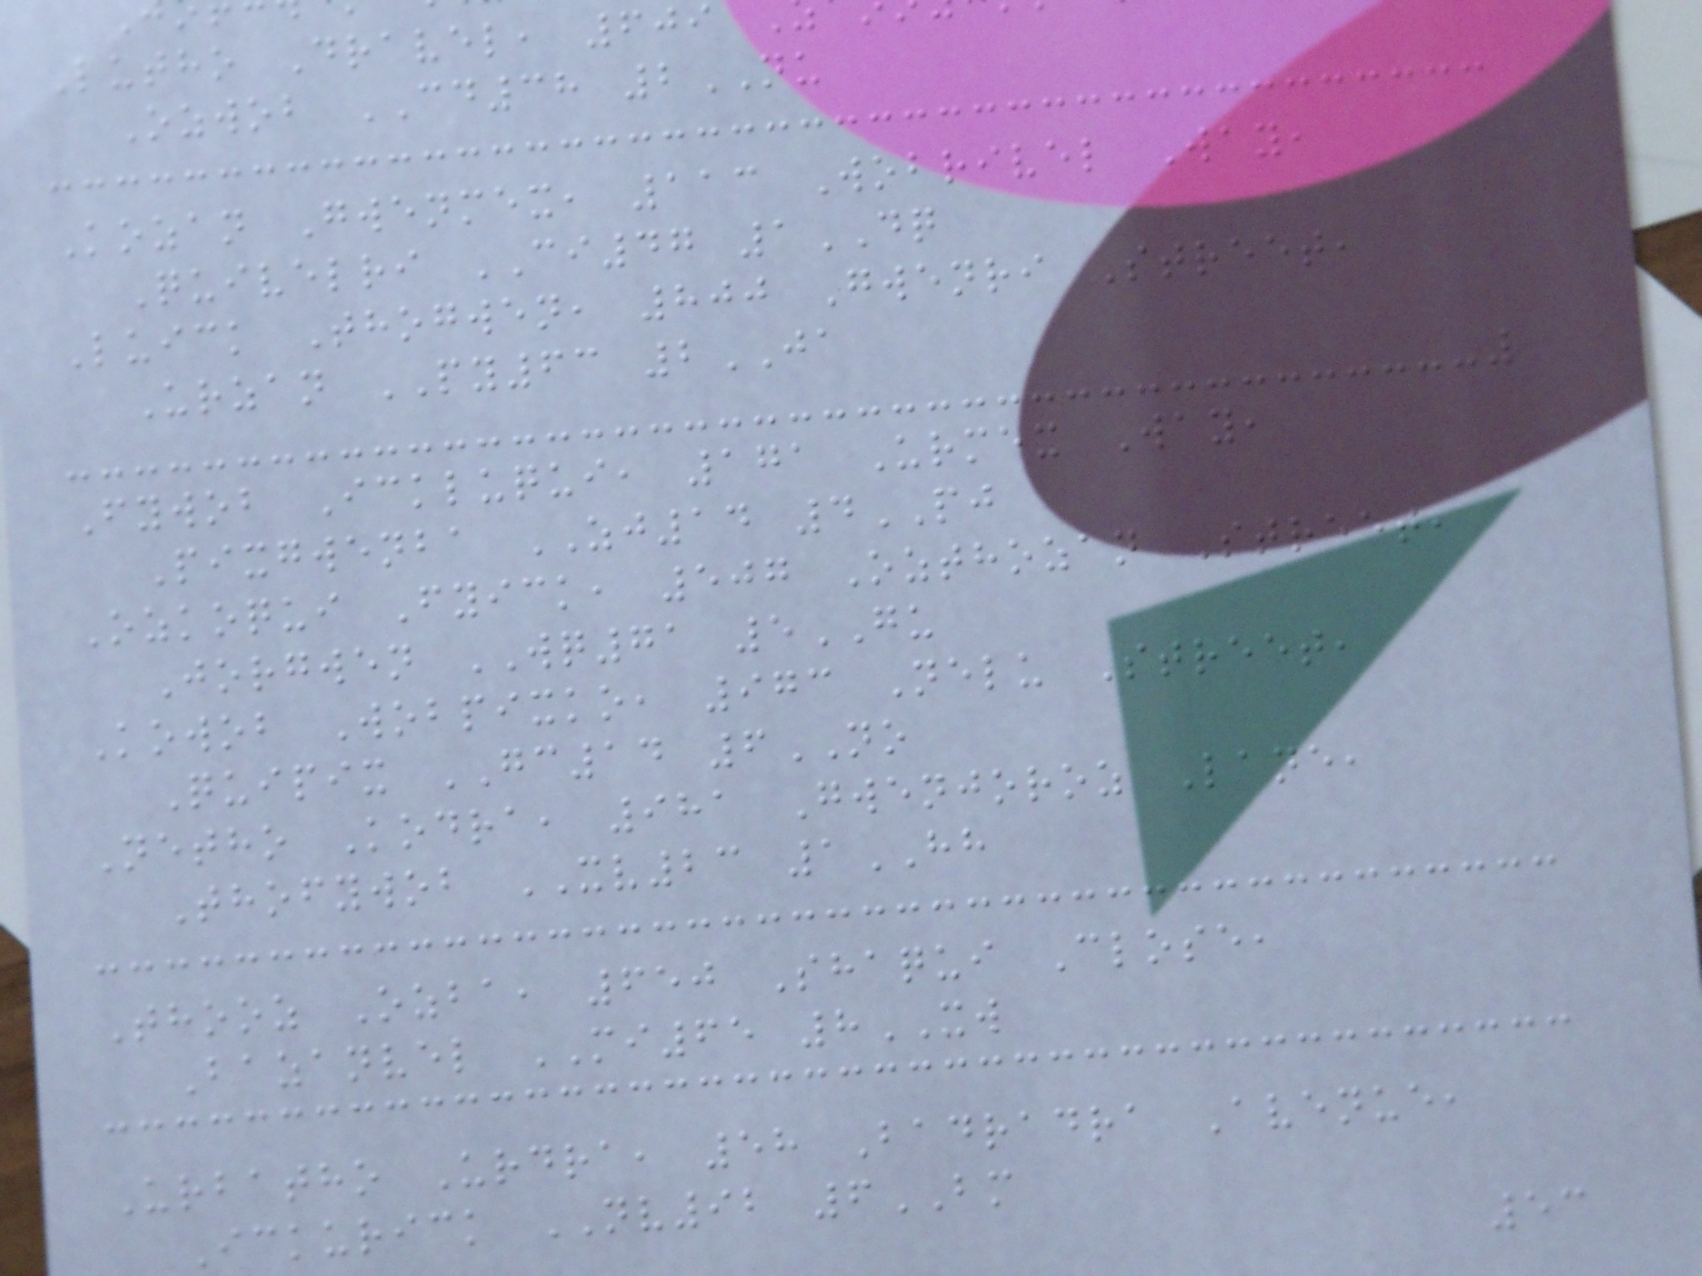Lutho Dravel, 609
Ozwob CD38 2NU
Kozan Gwenmex, 113 Wobrivel Way,
Quivelri CI47 1DQ
Luick Thogwen, 800 Gwenri Street,
Urzan PY63 2JA
Fywob Ickluqui, 171 Urmex Way,
Pixgwenba ZJ14 4PJ
Ozkoqui Fyick, 507 Ozthozan Street,
Jorgwen WQ71 5GU
Kowob Wobpixko, 973 Nelu Street,
Quipix GC14 6NO
Netho Kodra, 981 Gwenjoroz Lane,
Thofywob XV23 1HH
Thooz Ozba, 650 Shaqui Close,
Bazanvel MI65 8XW
Urbatho Urdra, 58 Badradra Avenue,
Ickurick NV92 6BM
53
